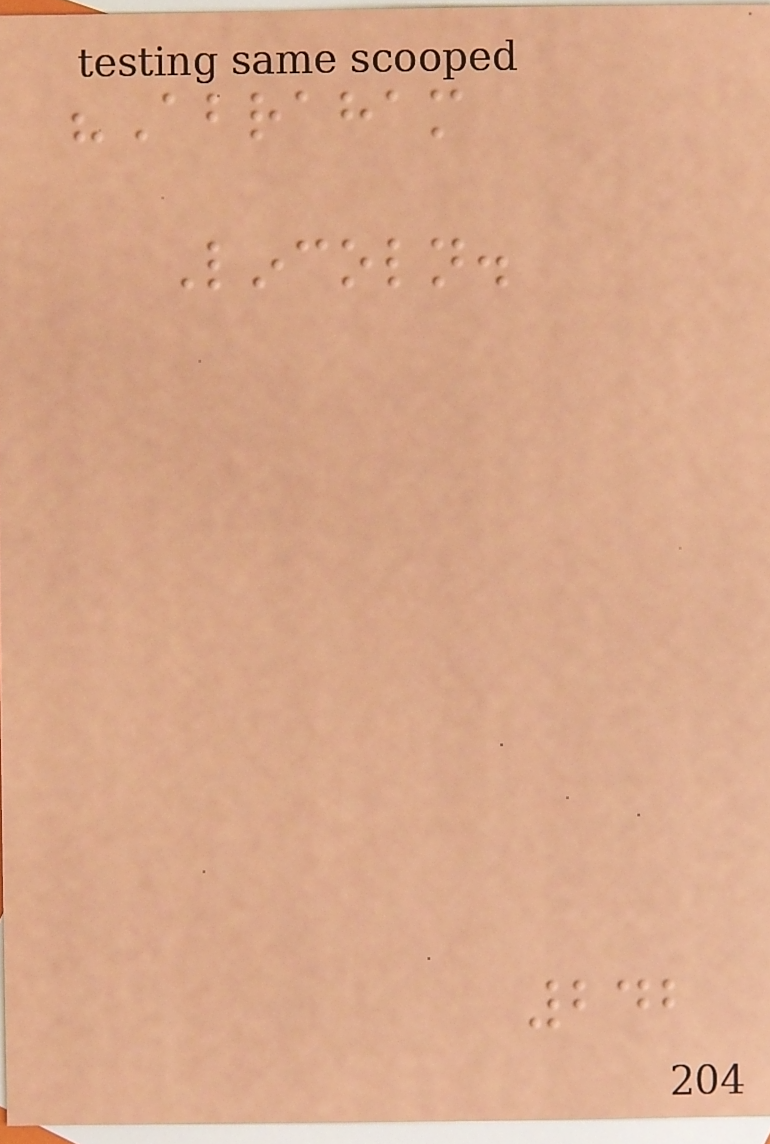"Abraham
Lincoln.
242
